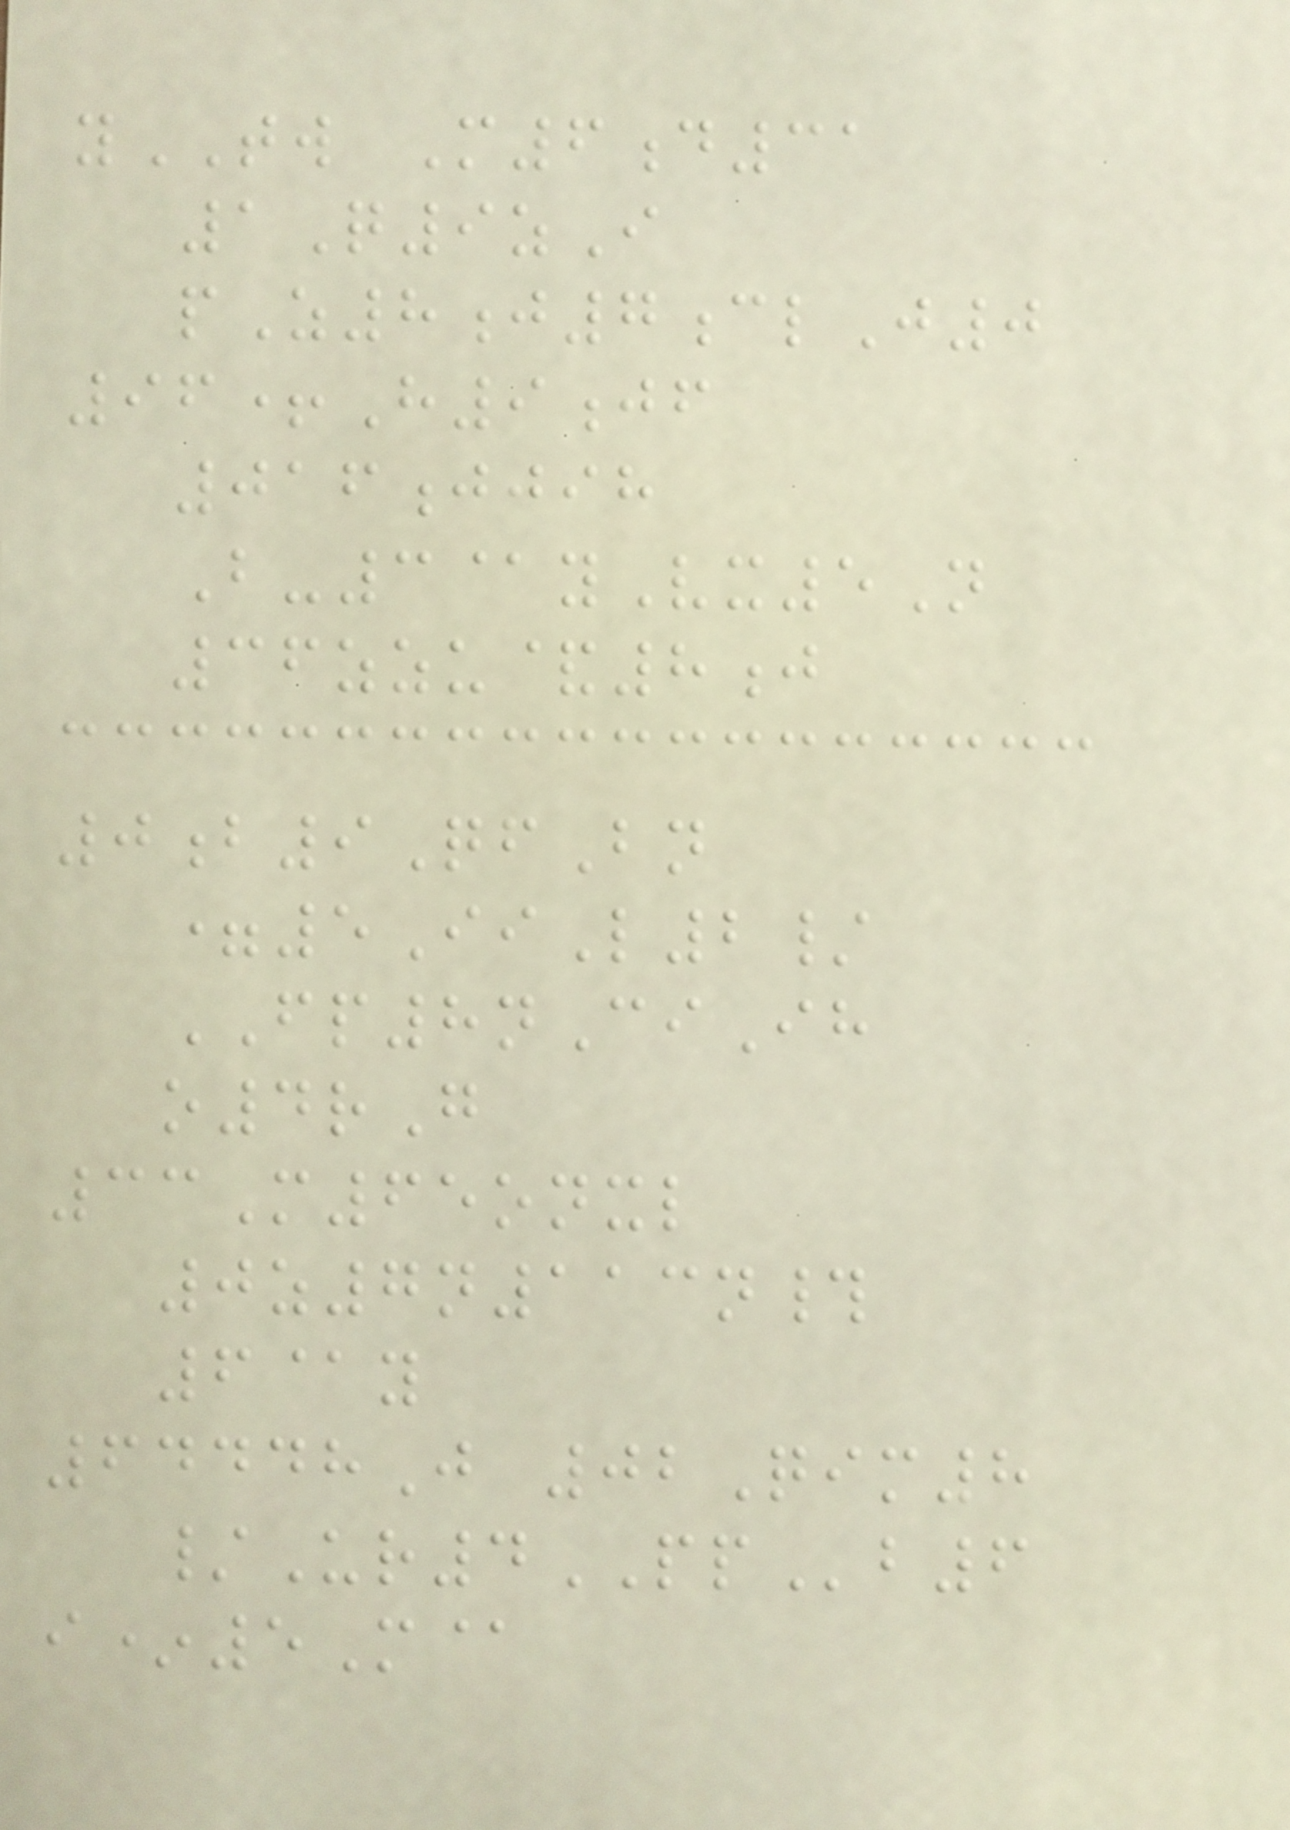yTW M6d31
1Q9zI
pZ8j7clJ0
96+H9jf
016jjih
B-3@yVx5N
36zzu&8j
0b9QfBn
=5IiL2/
FP8nCiIh
o4rG
33M65onxl
0z7n113n#
6@y
64448J 02Qim8
/Ur4PPb6
i*5M@
